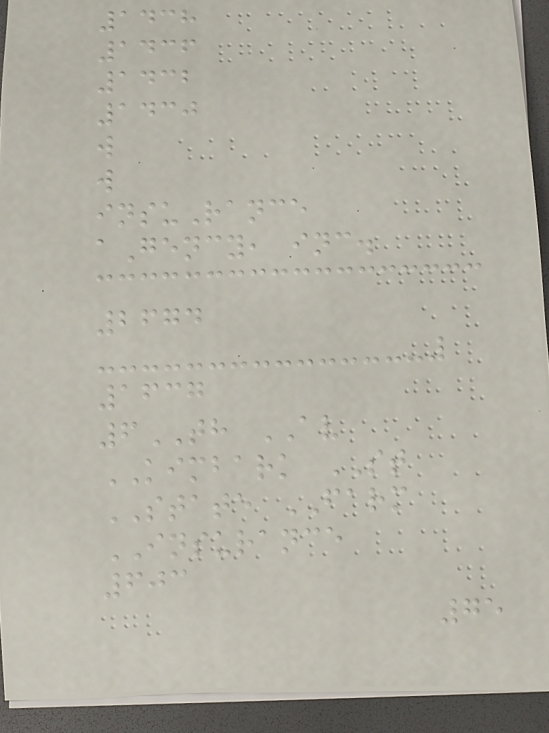1438
1436
1432
1430
w
w
insuRance
aGency, inc.
2674
1637
6TH AV
KIMBARK ST
STATE FARM
INSURANCE
603
75
